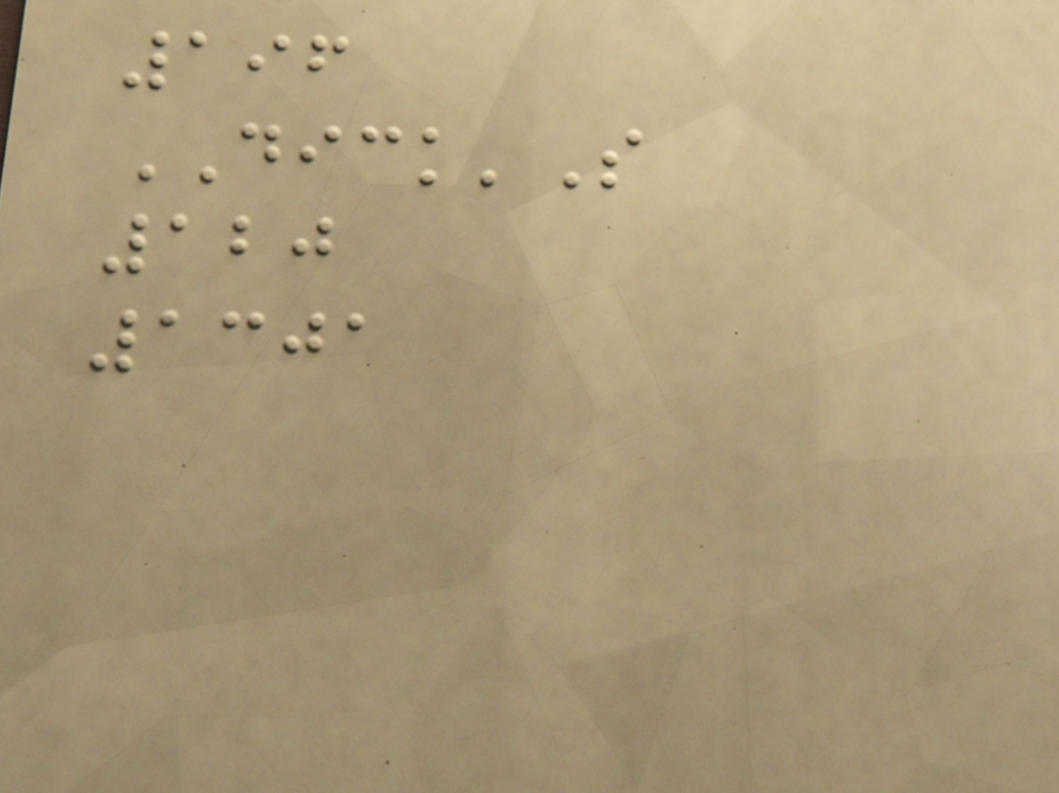196
DICK'S
120
1301
